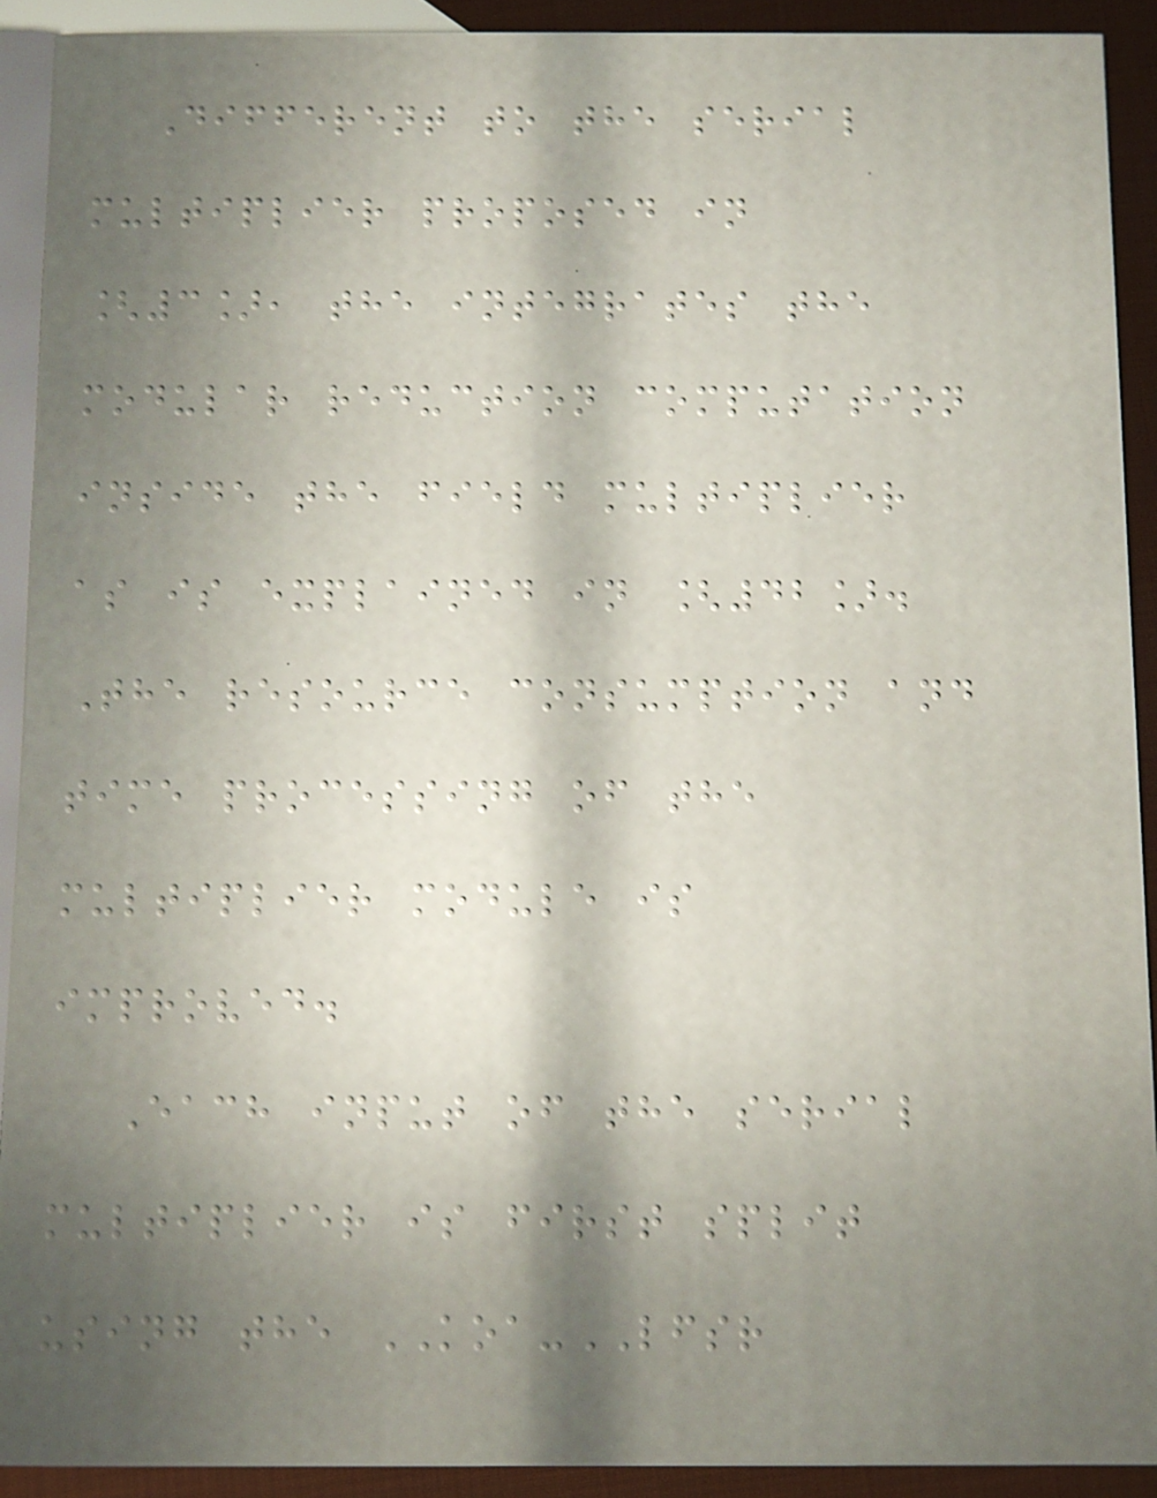Different to the serial
multiplier proposed in
[3], the integrates the
modular reduction computation
inside the field multiplier
as is explained in [42].
The resource consumption and
time processing of the
multiplier module is
improved.
Each input of the serial
multiplier is first split
using the KOA-LFSR
